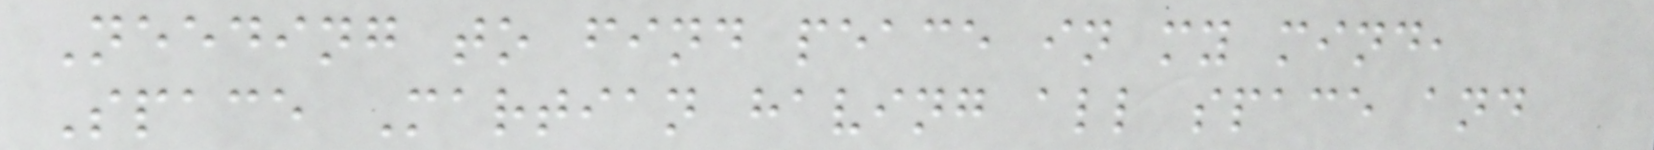Needing to find peace in my mind,
Space Martian having all space and
